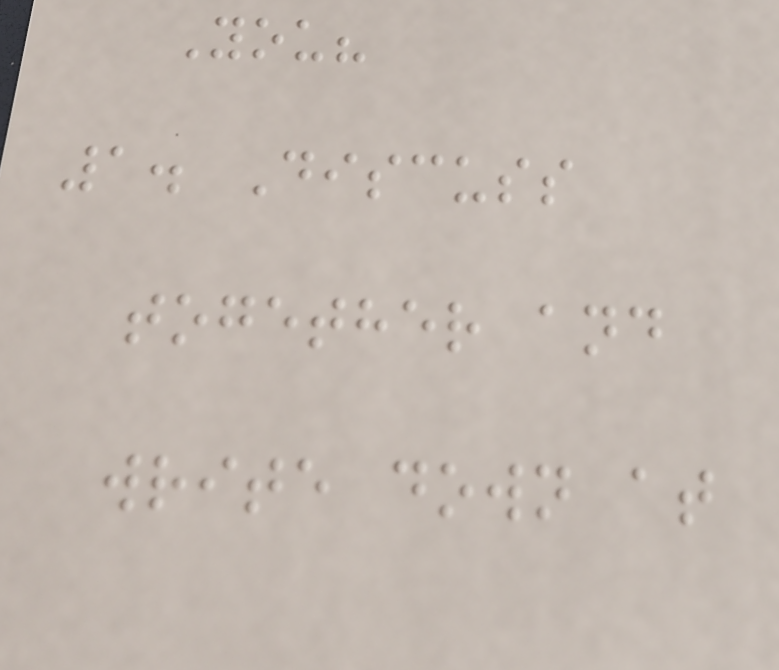You?
1. Discuss
together and
write down at
